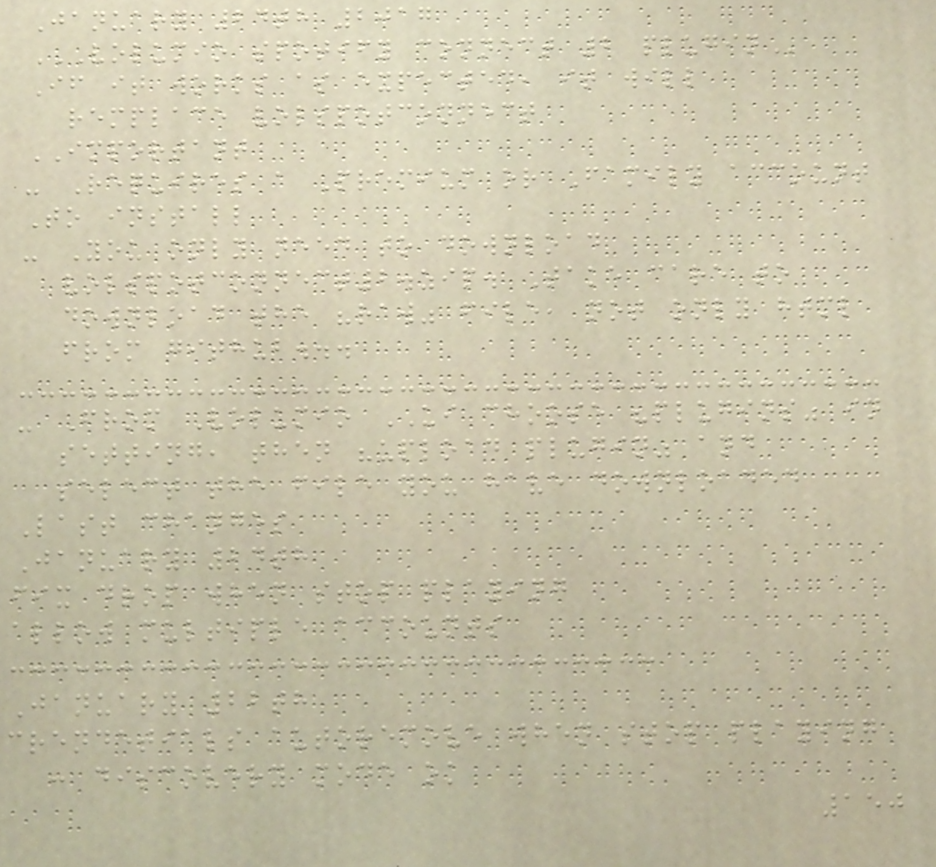January 24th 2017
VOLUMIO SPOTIFY CONNECT 2 PLUGIN
If it works as expected, it will
remplace volspotconnect
IMPORTANT
- Requires a Premium or Family account
To install
- You only need to download
volspotconnect2.zip. Take care to
download the "raw" file, not only html
from github...
- From Volumio UI choose "plugins" in
setting, then "upload plugin" and
select the file you have downloaded
Last changes
January 24th
fix drop when stop playing
allow multiple accounts
January 22th
crendetials autoremove when stop playing
: discovery mode ok
150
